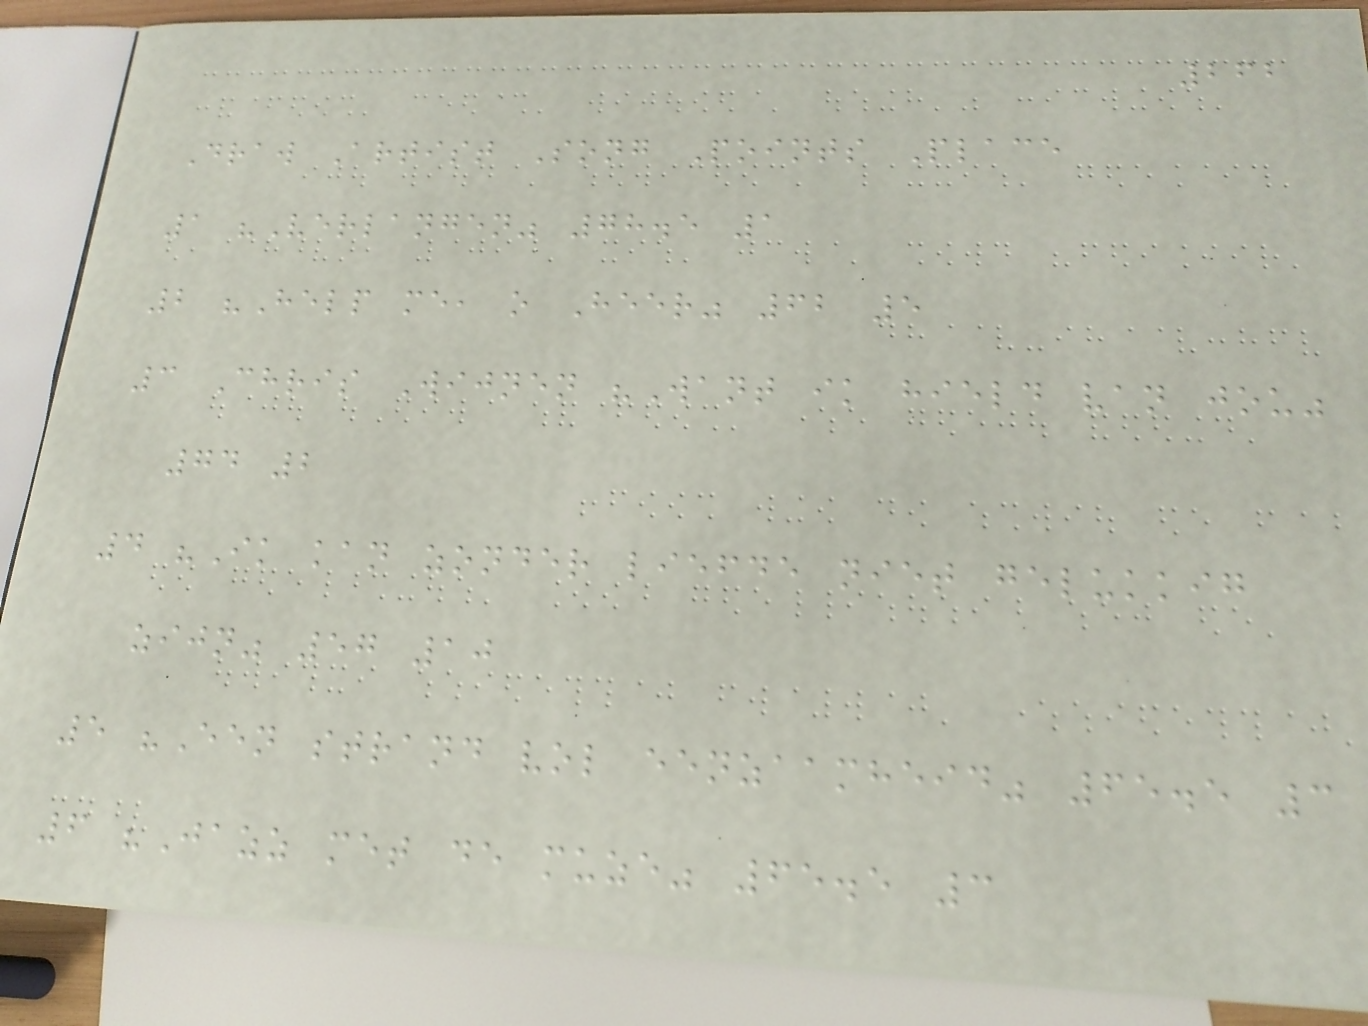262
Draw Artist Song Points Place
1 "Verlangen" 78.5 1
2 "Help me, o Heer" 62 5
3 Chris Wijnen "Want ik hield van jou"
74 2
4 "Ik kan zonder liefde niet gelukkig
zijn" 57 10
5 "Een strand vol eenzaamheid" 65.5 3
6 "Jazz met de muze" 65.5 3
